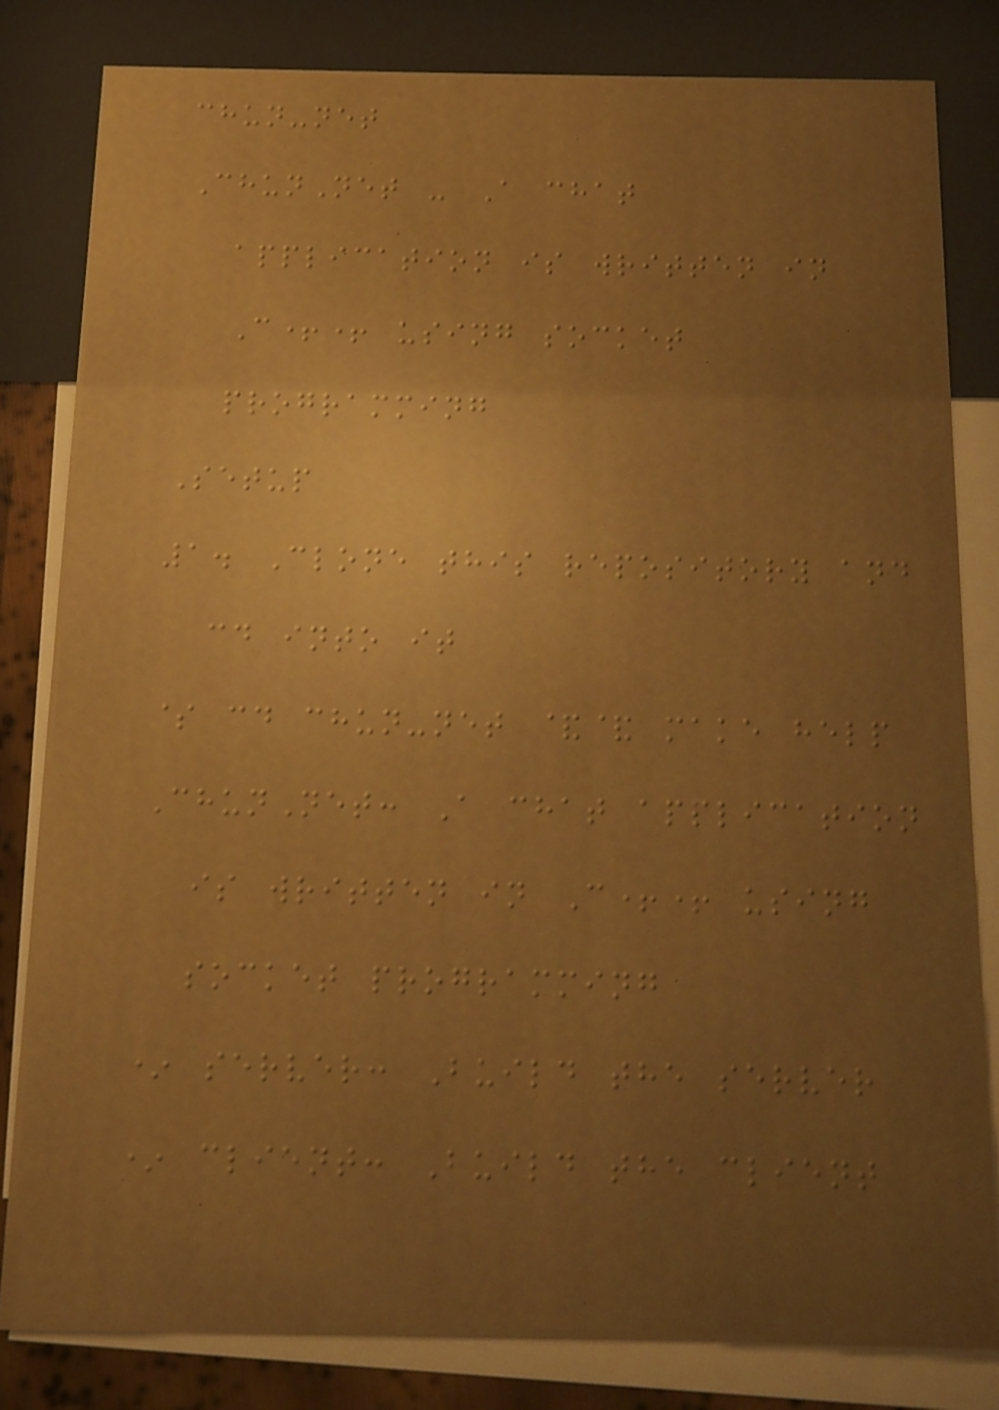chun-net
ChunNet - A chat
application is written in
C++ using socket
programming
Setup
1. Clone this repository and
cd into it
$ cd chun-net && make help
ChunNet: A chat application
is written in C++ using
socket programming
* server: Build the server
* client: Build the client
